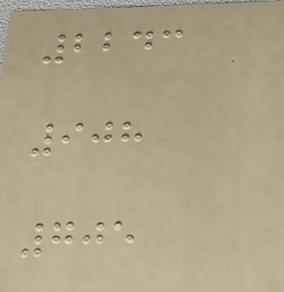2243
908
705
